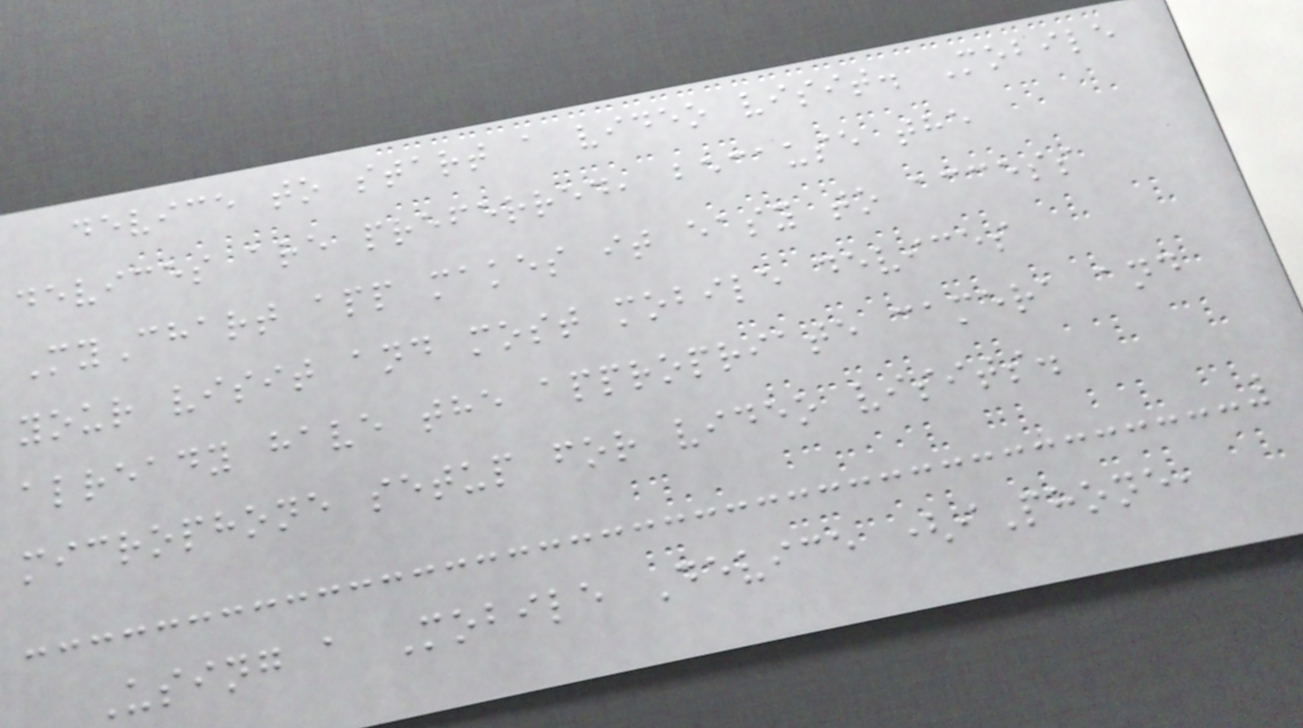device to start a video visit. Mobile
devices are preferred, because the
MyChart app makes it easy to access
your visit and most mobile devices
already have the appropriate camera and
microphone setup for video visits.
Using a Mobile Device (iPhone,
